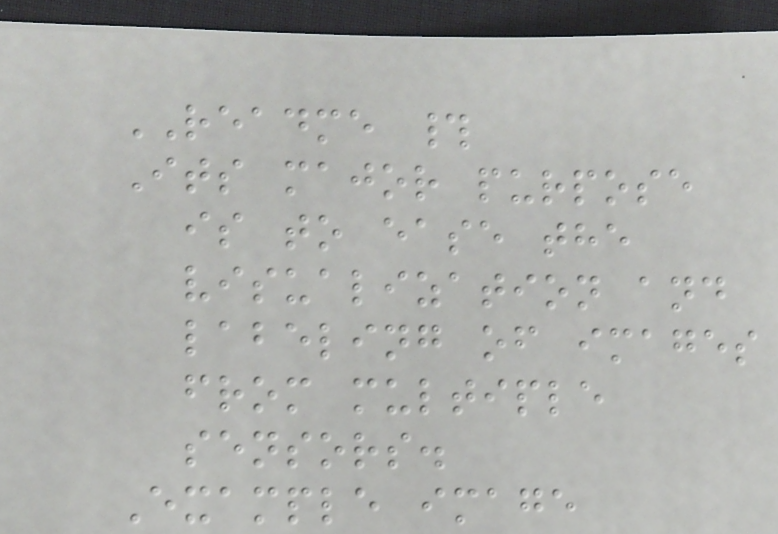README #
Its major purpose
is to ease the
visualization and
labeling of images
from multiple
sensors.
Example image
